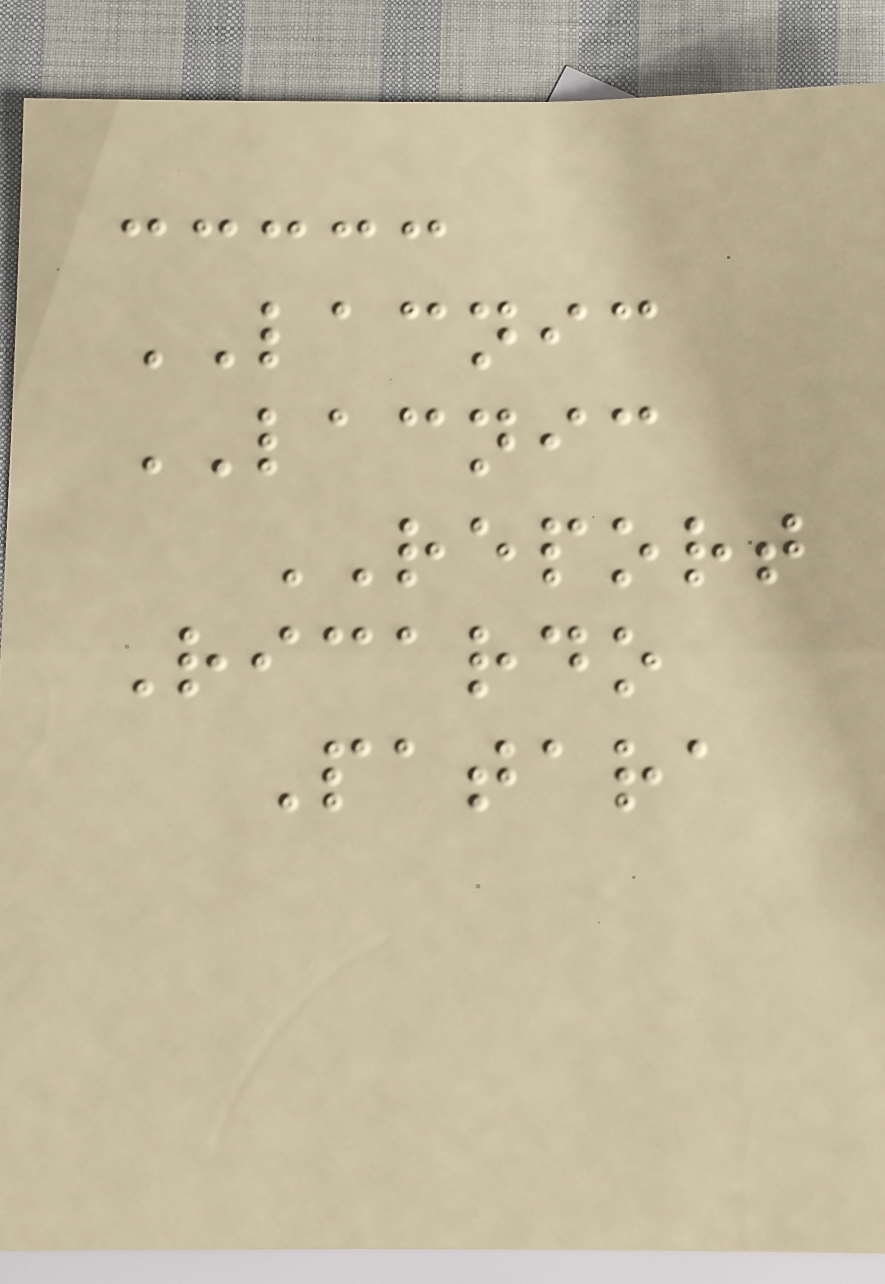LACNIC
LACNIC
REPORT
Ricardo
Patara
